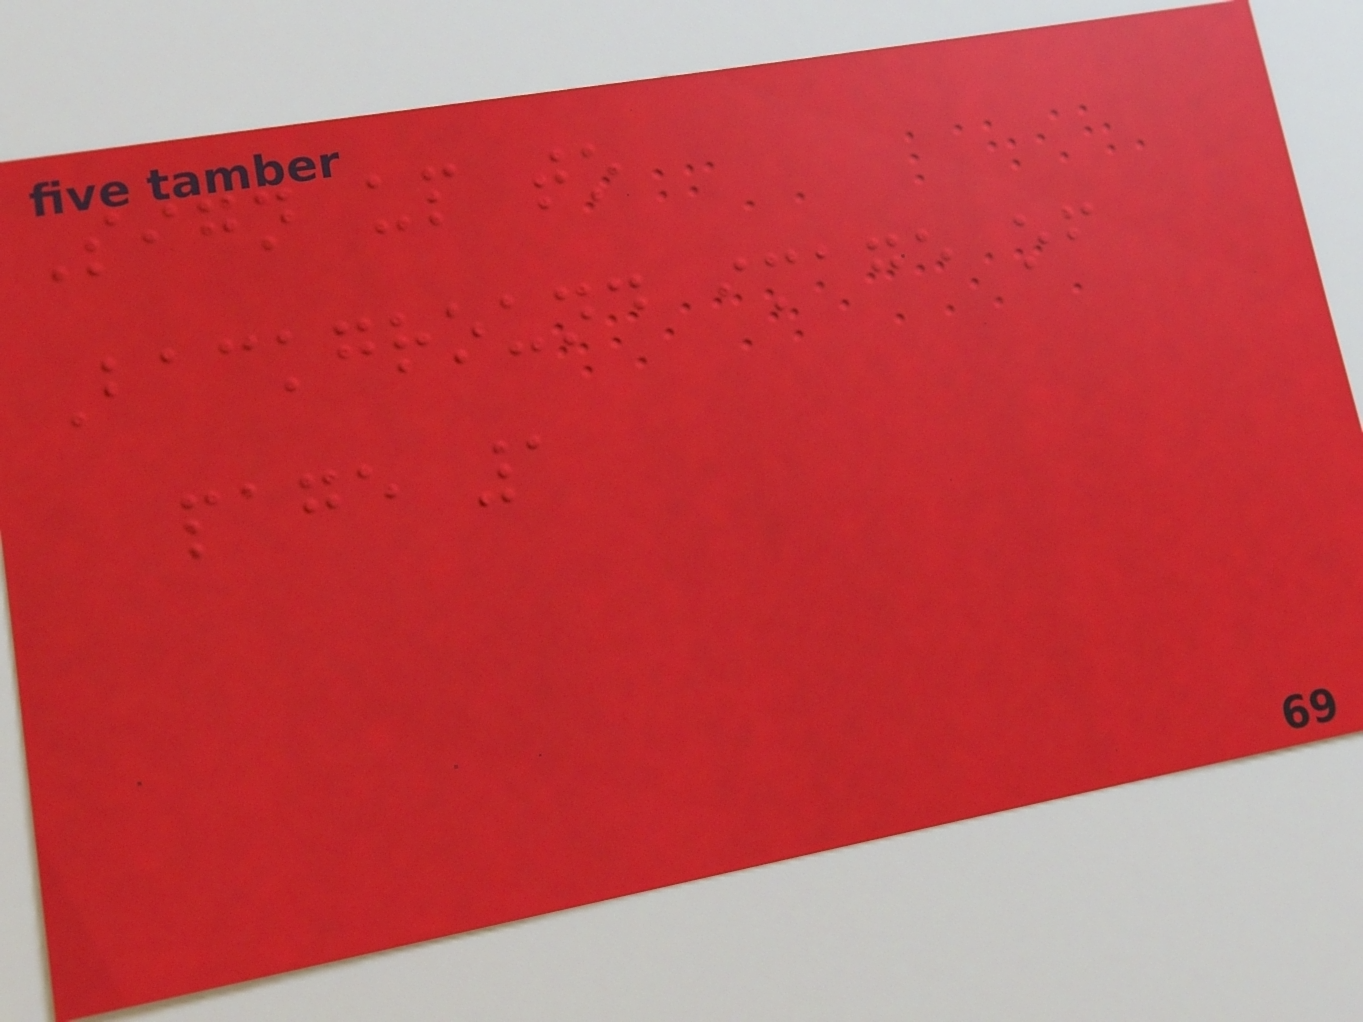Sign up to
Background image of
page 1
